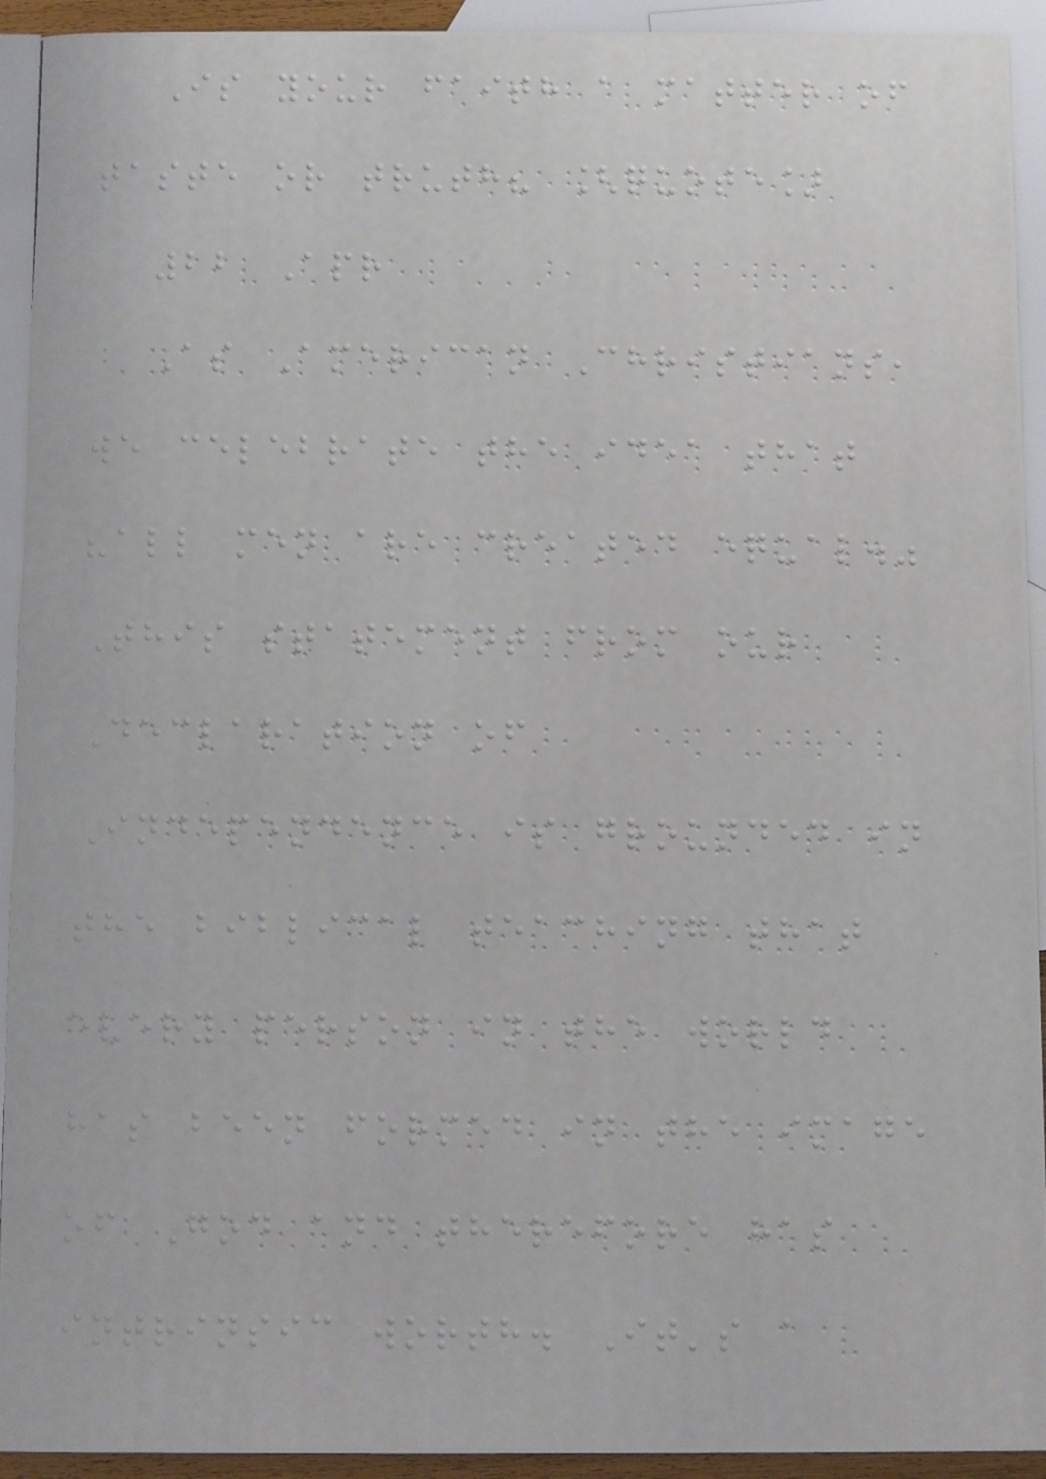Is your faith a matter of
taste or truth? [quote]
22 Apr
As American Christians,
we celebrate the idea that
"all men are created equal."
This statement from our
Declaration of
Independence is grounded in
the biblical teaching that
every person in the world
has been formed in the image
of God and therefore has
intrinsic worth. It's a
